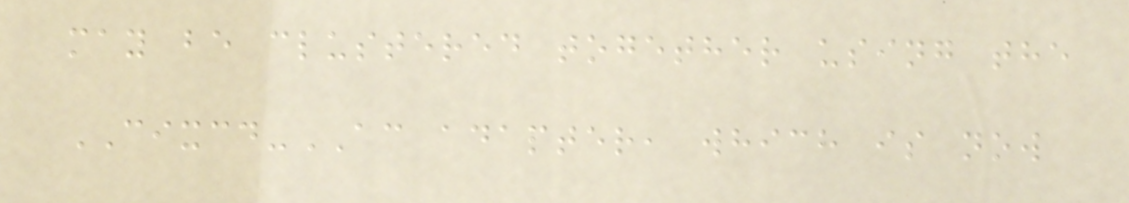may be clustered together using the
CIXCD-AC adapter, which is now
